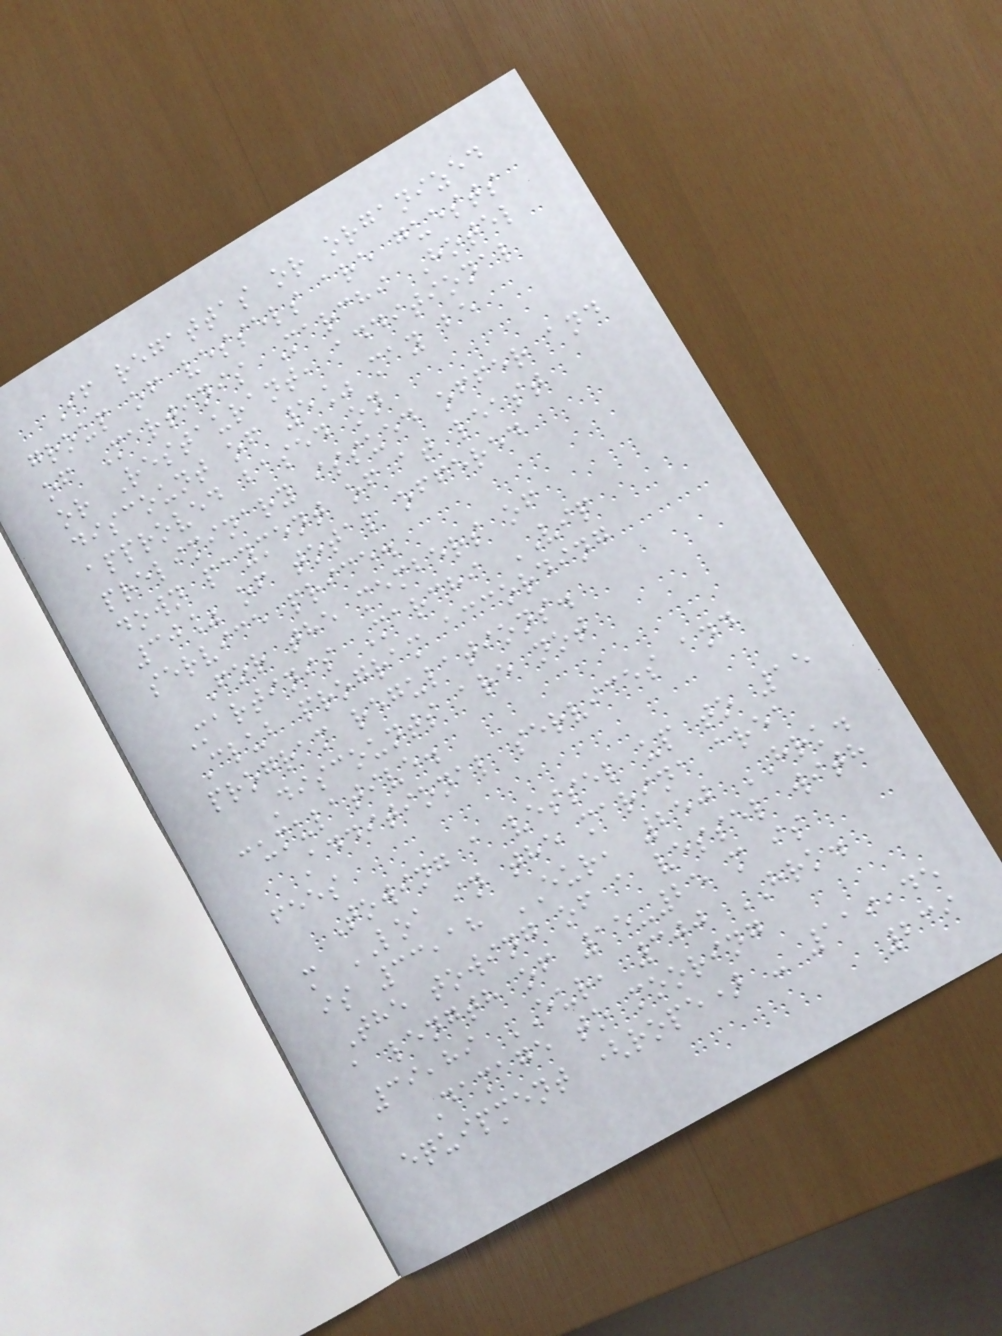If regattas or organized
group of vessels are guests
of Martinis Marchi Hotel
or Restaurant, additional
discount of 5% may be
approved based on
preliminary issued offer and
down payment of at least
30% of total offered
service price.
For the members of
Martinis Marchi VIP
Club program according
program regulations.
Discounts are not
cumulative.
Additional services and
fees
Towing a vessel up to 15
m LOA in the marina area
is 33,18 EUR, 250 HRK.
The towing of a vessel with
a length of 15-25 m is
39,89 EUR, 300 HRK.
Damage to mooring
equipment (rope) - 119,45
239
